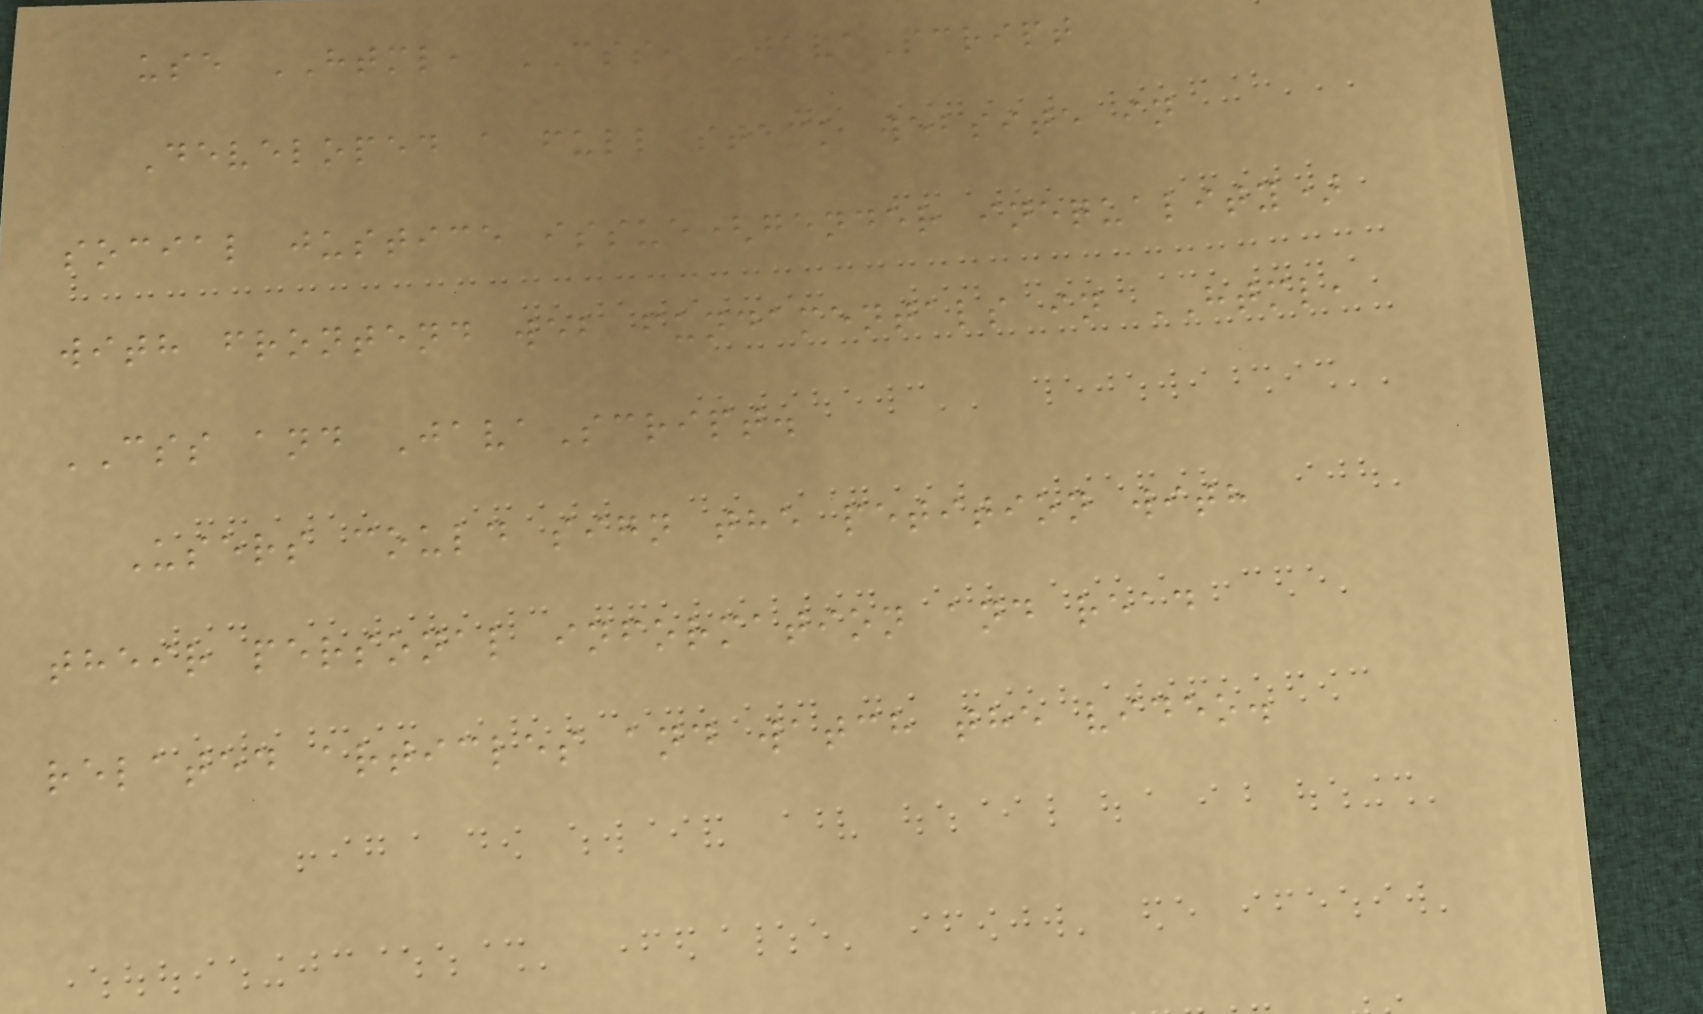use HTML, CSS, JavaScript
Developed a full stack website in
social justice issue(gender inequality)
with frontend web fundamentals in HTML,
CSS and JavaScript.
Users could sign the petition with
their personal information and read
related articles and watch the video.
